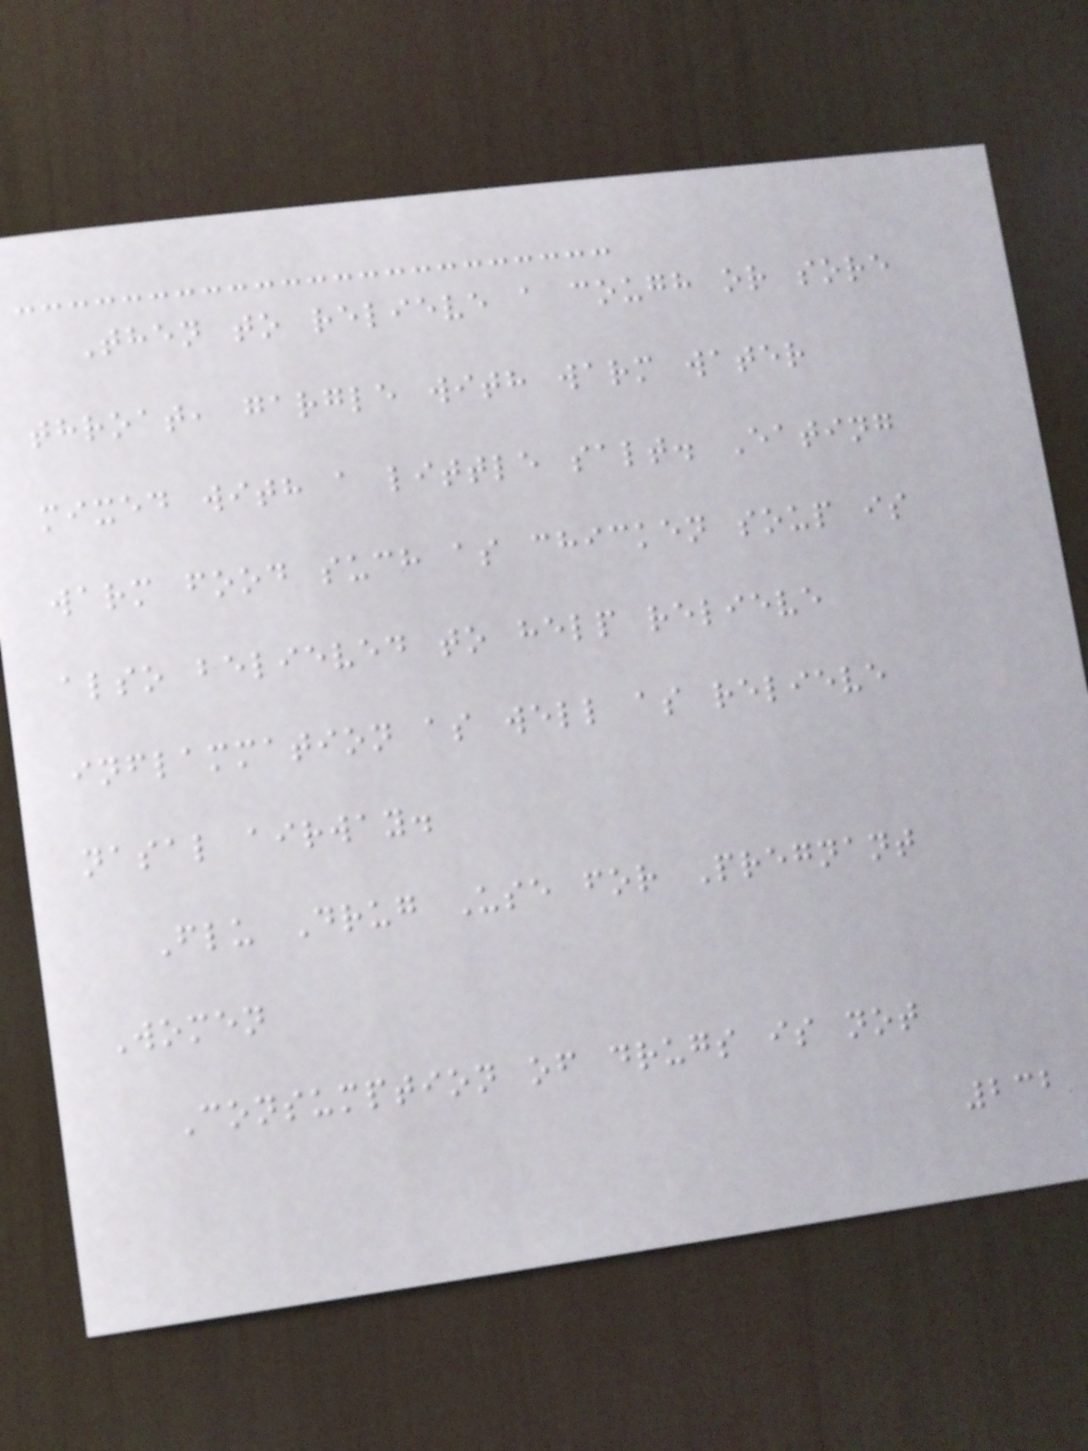Then to relieve a cough or sore
throat, gargle with warm water
mixed with a little salt. Eating
warm food such as chicken soup is
also believed to help relieve
inflammation as well as relieve
nasal airway.
Flu Drug Use for Pregnant
Women
Consumption of drugs is not
232
